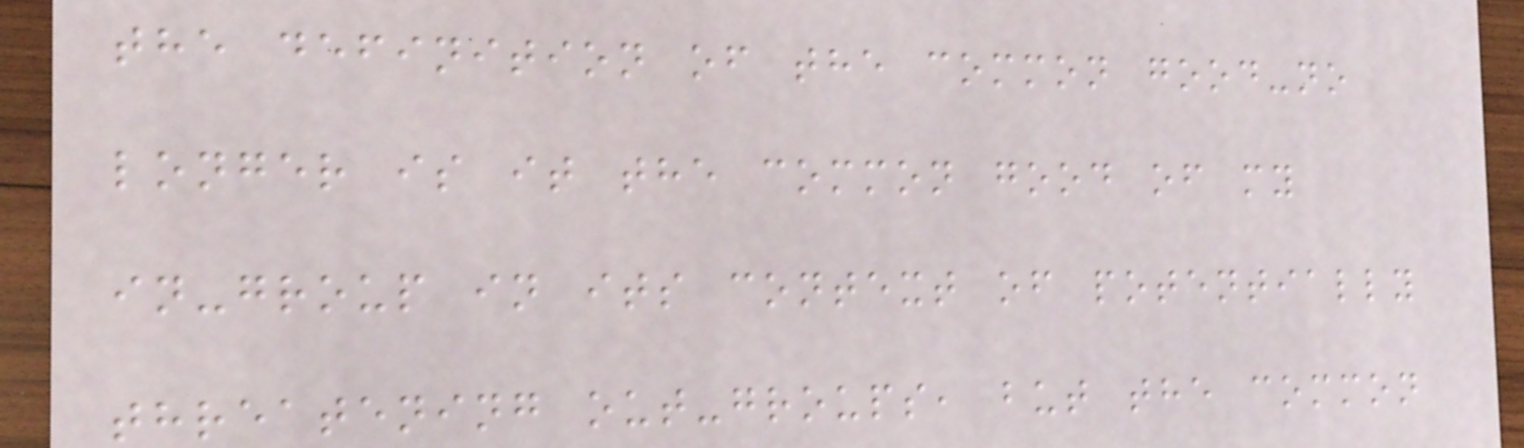the definition of the common good-no
longer is it the common good of my
in-group in its context of potentially
threatening out-groups, but the common
